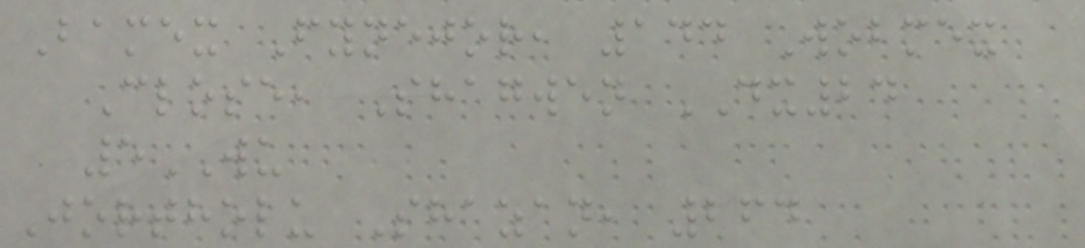Bamex Fynejor, 144 Wobmex
Close, Shagwen DX24
5WU
Jortholu Shazan, 264
